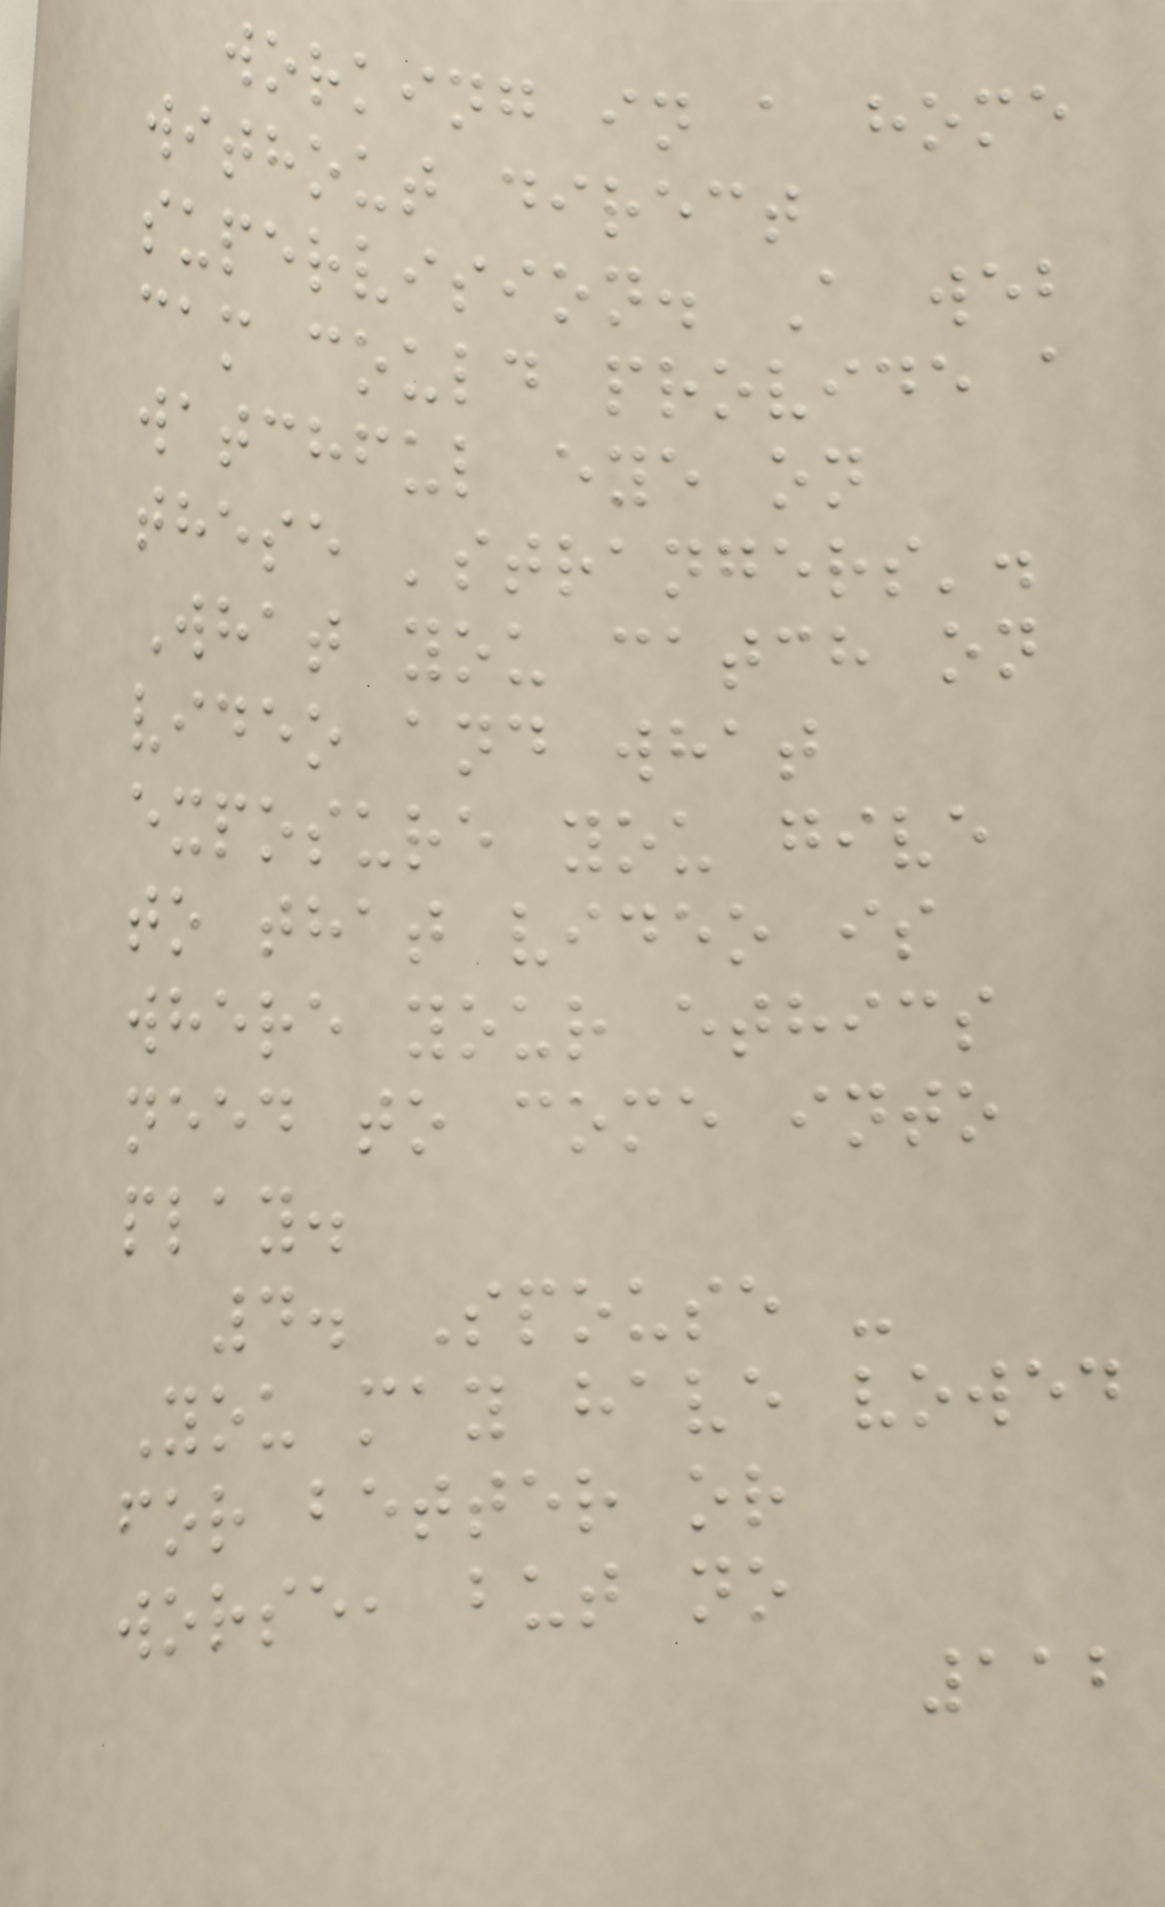working in a home
without direct
supervision. A web
cam could provide a
watchful eye on
these 'strangers'.
What you catch on
video and what
exposure you give
to that video is
where your ethics
need to come into
play.
4. Spouse -
You may have vowed
for better or
worse, but no
112
